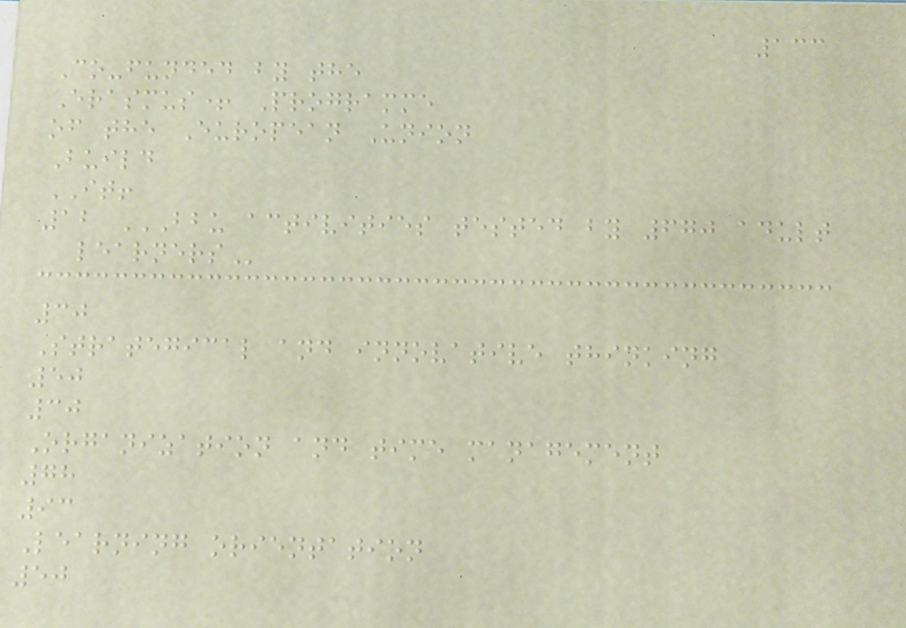133
Co-funded by the
Erasmus+ Programme
of the European Union
Build
IT!
12 BBU ACTIVITIES TESTED BY 670 ADULT
LEARNERS
30
Strategical and innovative thinking
50
30
Organization and time management
78
93
Learning orientation
50
